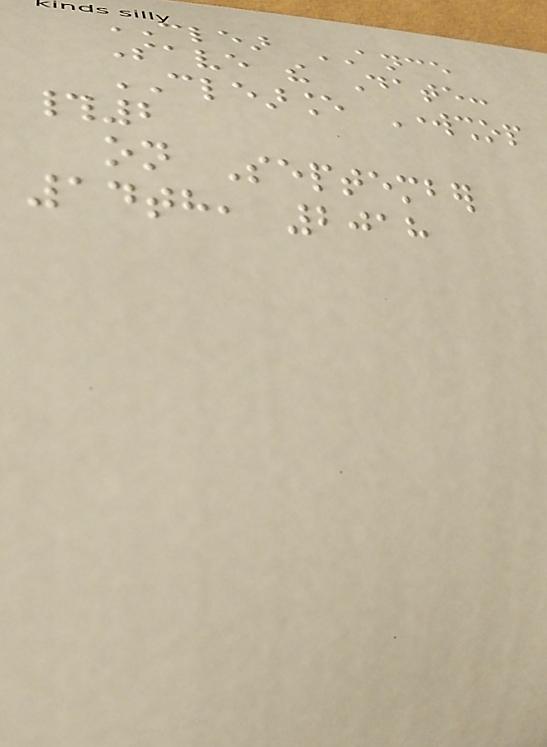CLEAR ANCE
Save the Date:
CLEARANCE Workshop
#2
on September
14th, 2018
